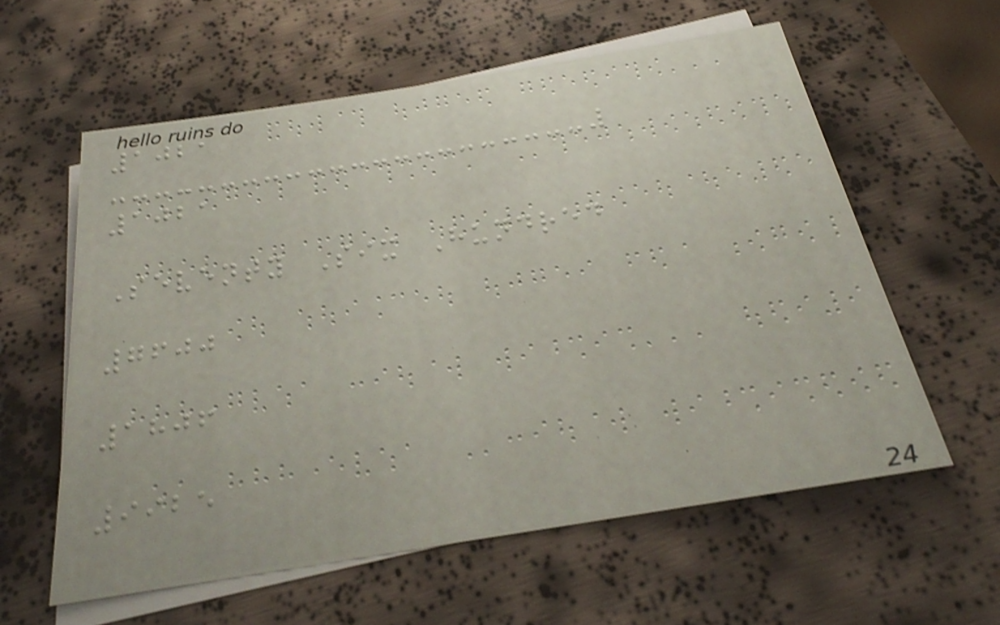1021
1021
Seventy Six Hundred
7600
1806
9925
